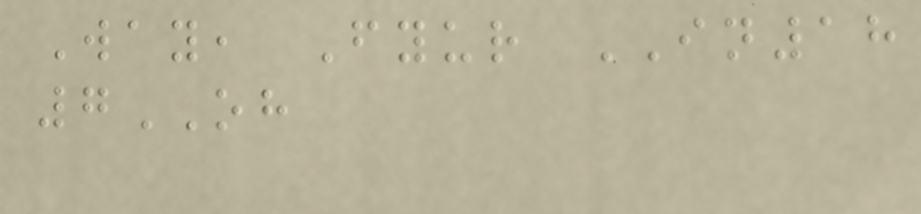Way, Fyur IN18
7OH
